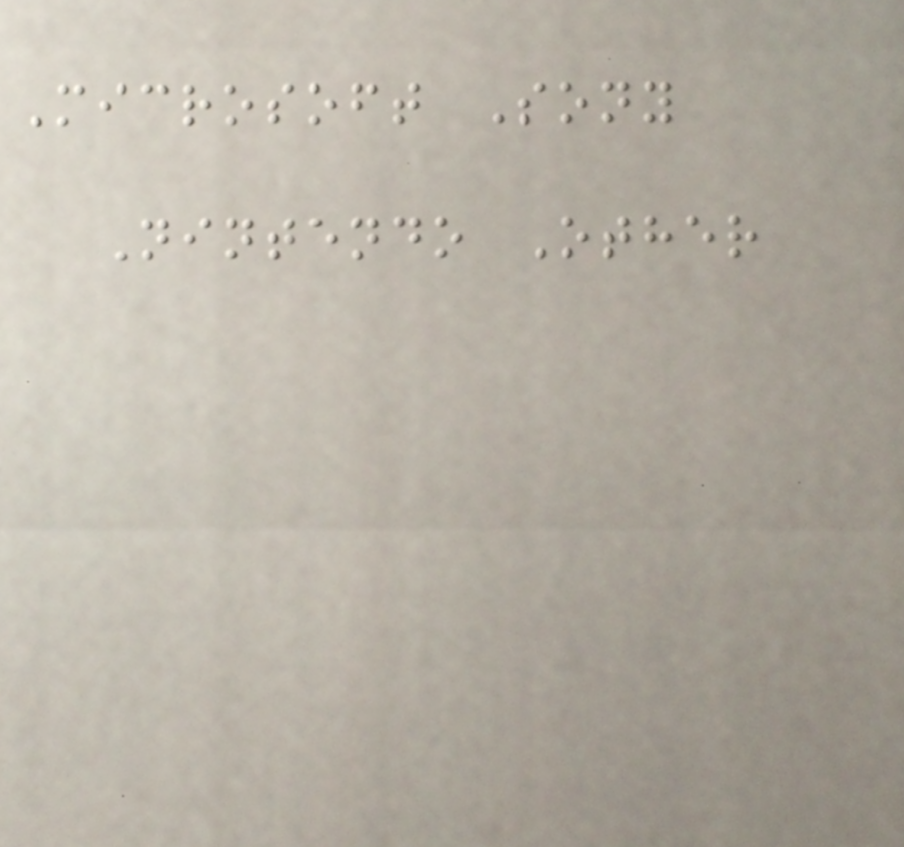Microsoft Sony
Nintendo Other
